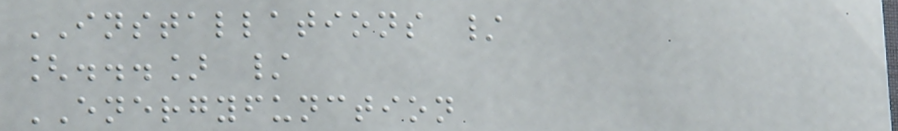INSTALLATIONS /
[...] /
ENERGYFUNCTION
